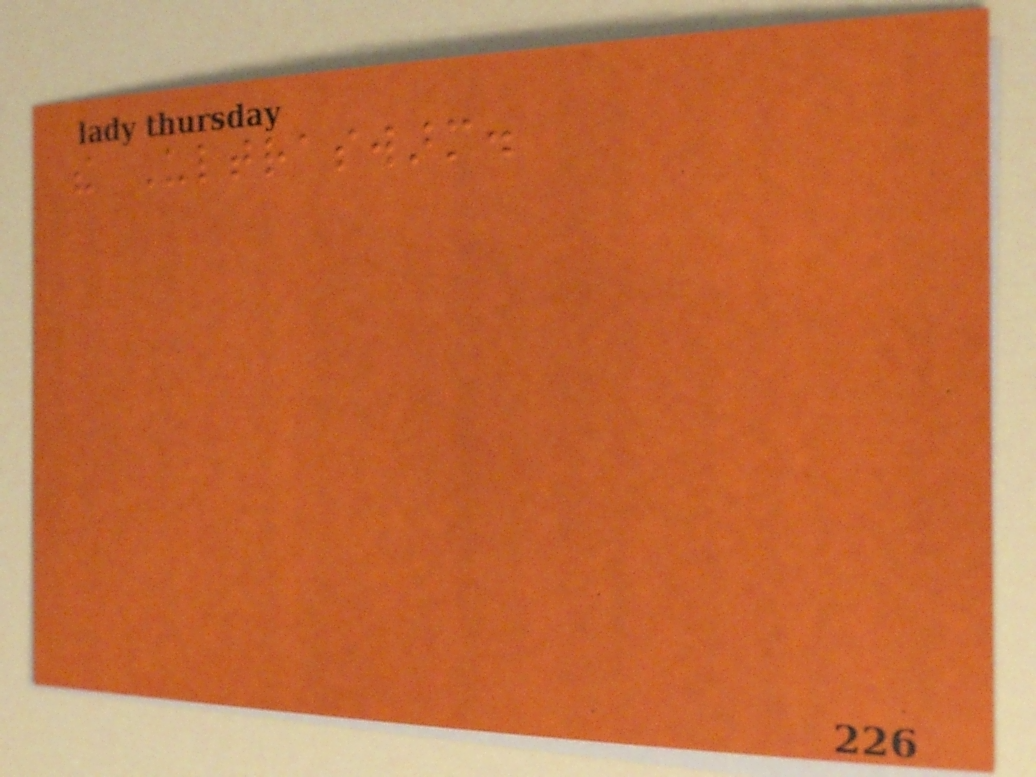the Ultraswarm.
